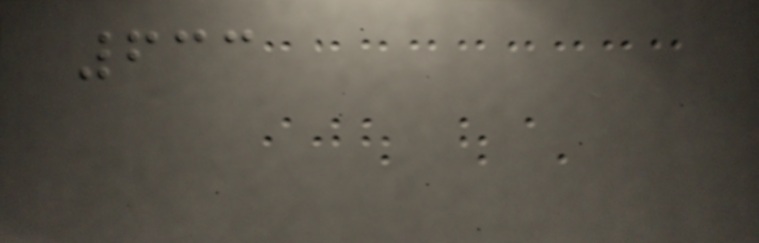633
